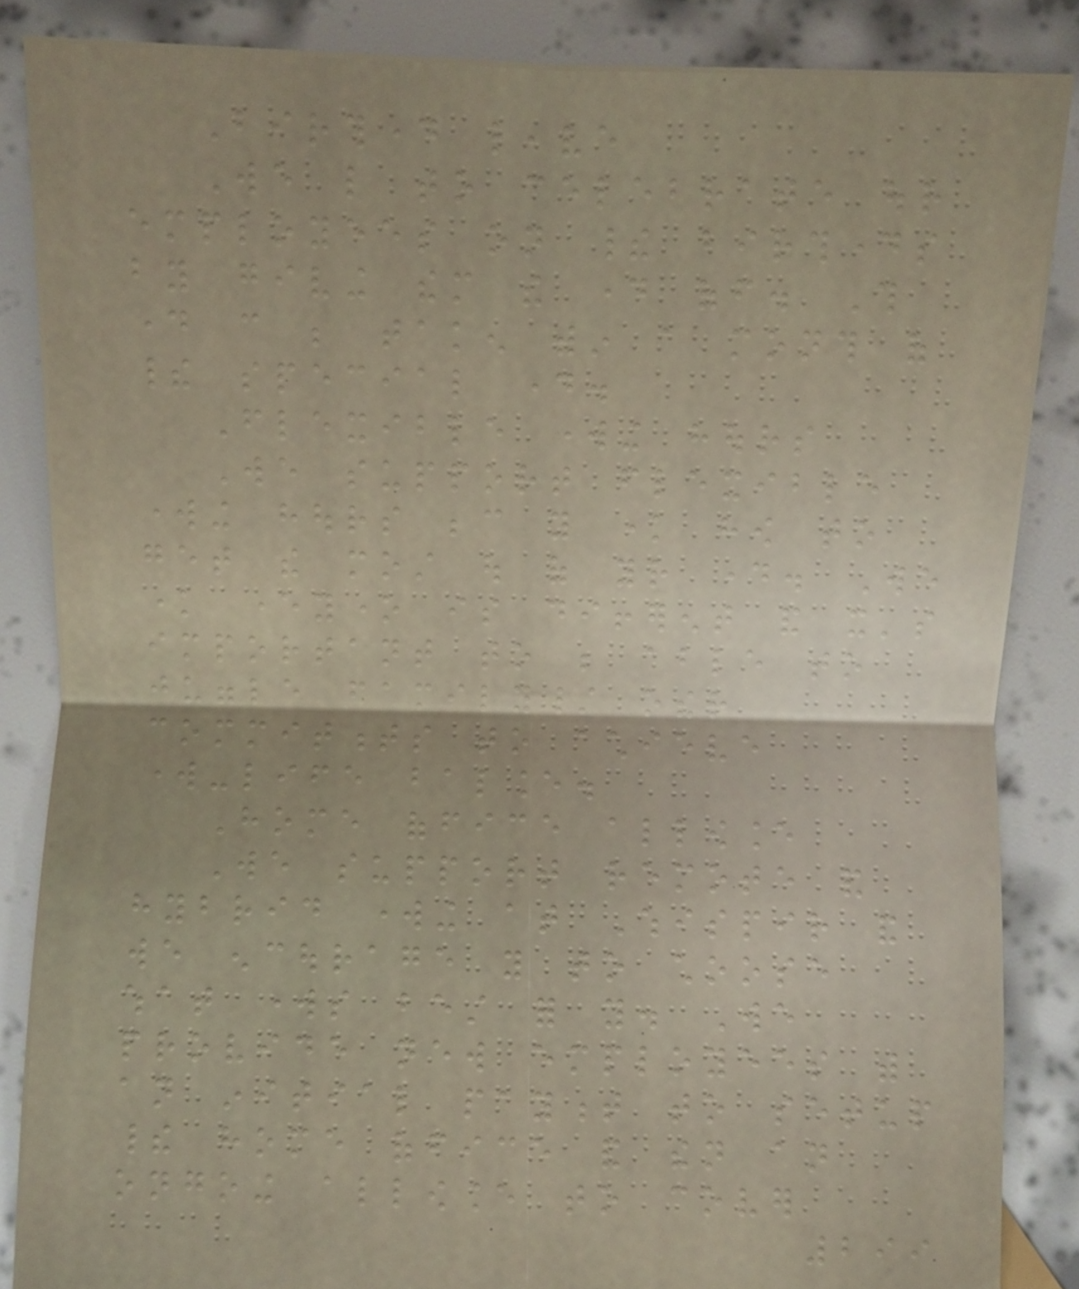Birthday leave
We like to celebrate our
employees on their birthdays
by giving them the day off. This
day can be taken within a month of
their special day.
Flexible working hours
We support flexible
working hours because you know how to
get the most out of your day. We
know everyone is different and it's
important to be able to
juggle family/ other
commitments to achieve
work-life balance.
Home office allowance
We support remote and
hybrid working at Whispir and
we encourage you to choose
what works best for you. We
provide new employees with
an initial payment to setup
their home office and then an
ongoing allowance to cover
299
